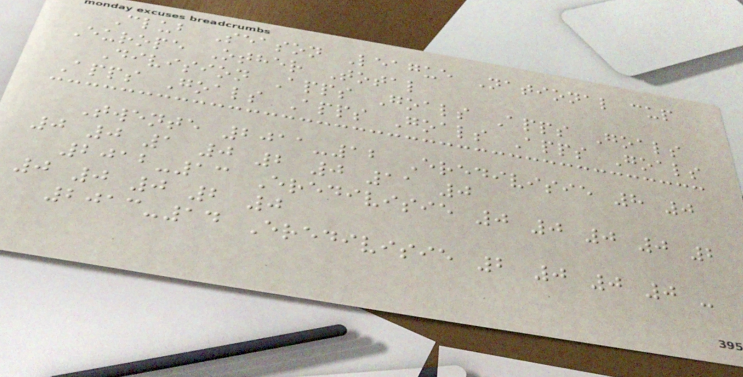Club Season League National cup
Europe Other Total
Division Apps Goals Apps Goals
Apps Goals Apps Goals Apps Goals
Twente 2011-12 Eredivisie 8 0
0 0 1 0 2 0 11 0
2012-13 Eredivisie 0 0 0 0 2
0 0 0 2 0
2013-14 Eredivisie 2 0 0 0 -
